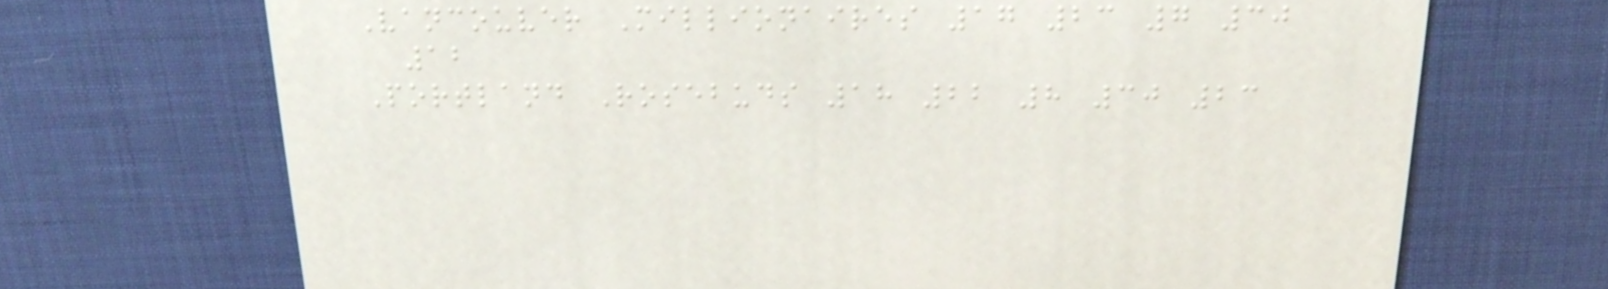Vancouver Millionaires 17 23 7 30
12
Portland Rosebuds 18 22 8 30 23
